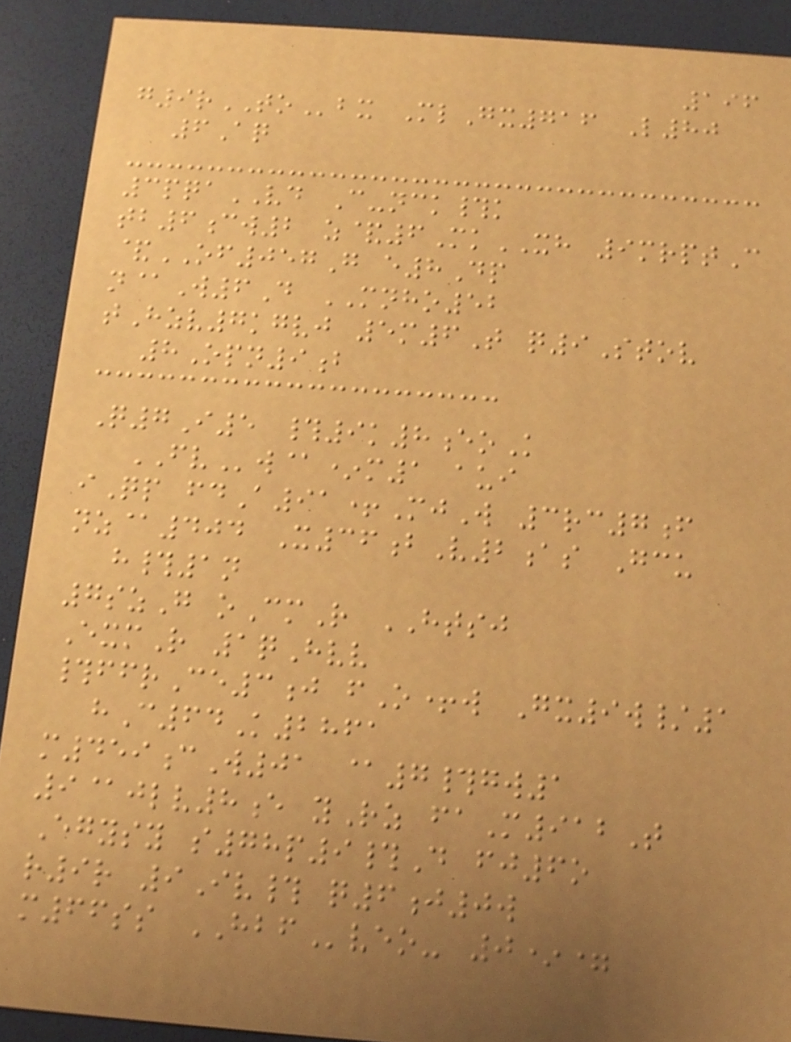196
g9rTObx MlGx716 L80
6Aq
3pqaVD C-nck#k
tb6cw2 z&6MkXH 9mrptC
&OF057G e8Dp
n@W6D MNHO52
tHzv7kgvj 5m6T q9Stov
8Opn9b
Q7I5 #9k8eoK
FVw@*m1 aui
iQp fdA91+MjW 3rc7f
nz@404 X36bV2as Gcu
h#1n
7szG oCmR HTSJ
ExmR 1qHvv
#ffrCe3j fO+w Gx9w/1
hC64K2861
m459cW01 @7#gw1
9@jlv8e yRz faM912T
Egysy s78p9#D fj6o
r9r 9Iv# q6j0w
m66ss HBFveo- 0*=
